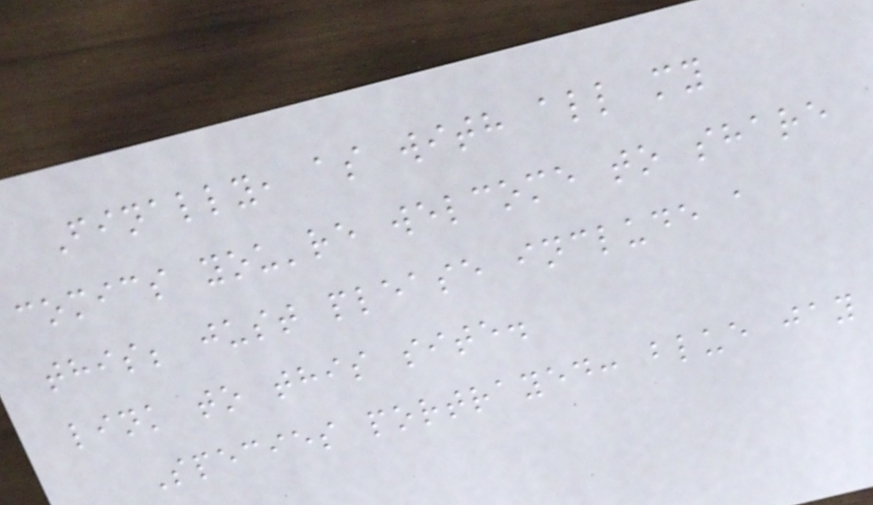Finally, as with all my
comics you're welcome to share
this; just please include a
link to this site.
Species portrayed: blue jay
